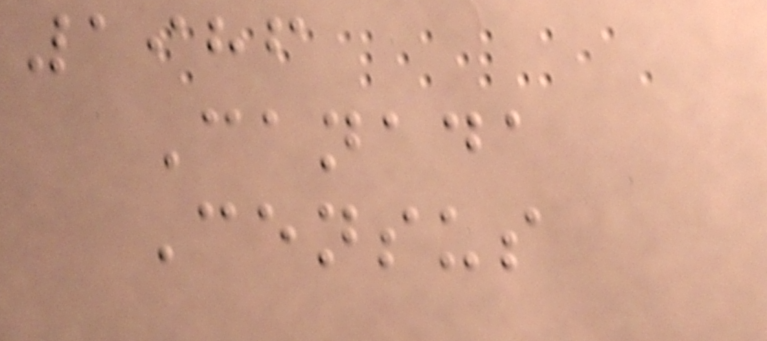1986
Canada
Census
